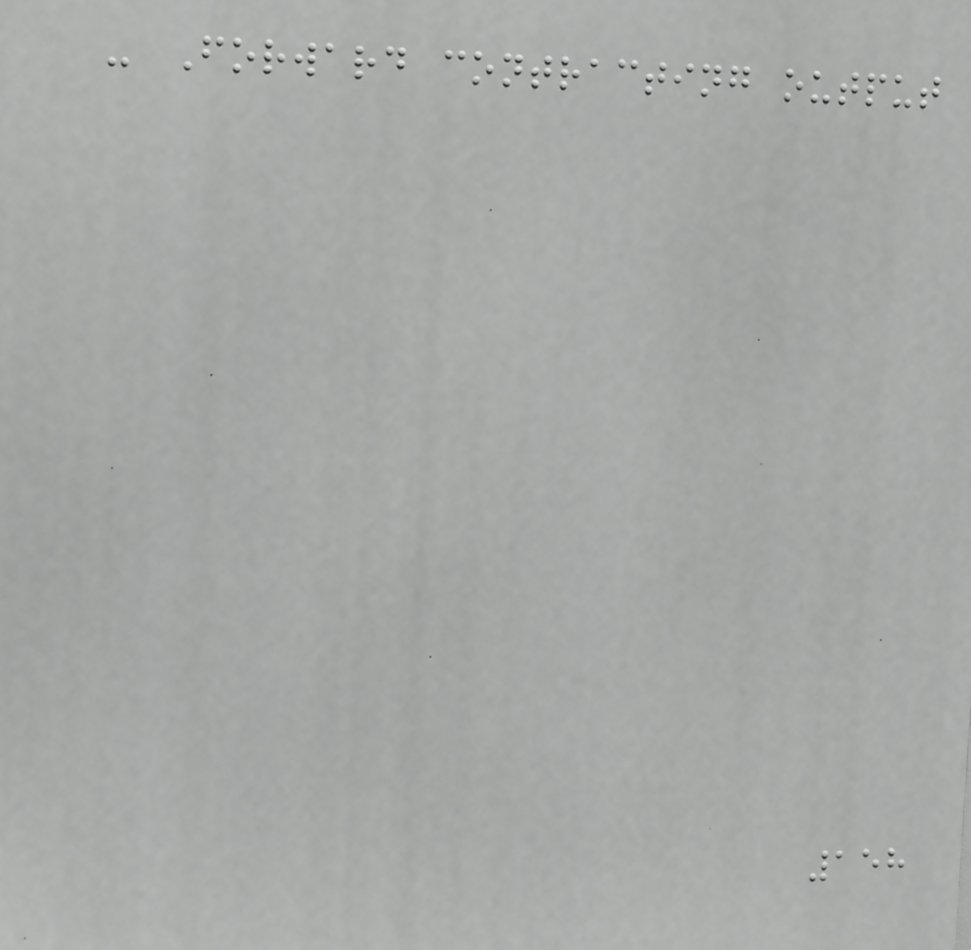- Forward contracting output
158
